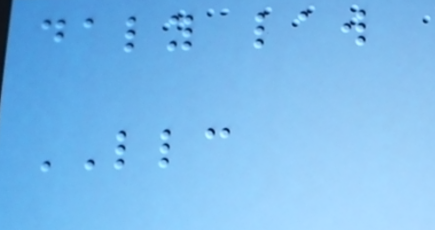daly law
LLC
